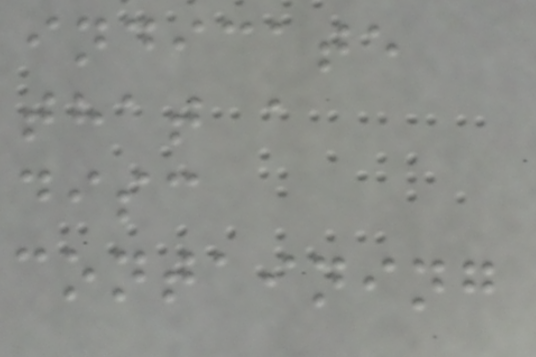indicate
that a
disc
containing
